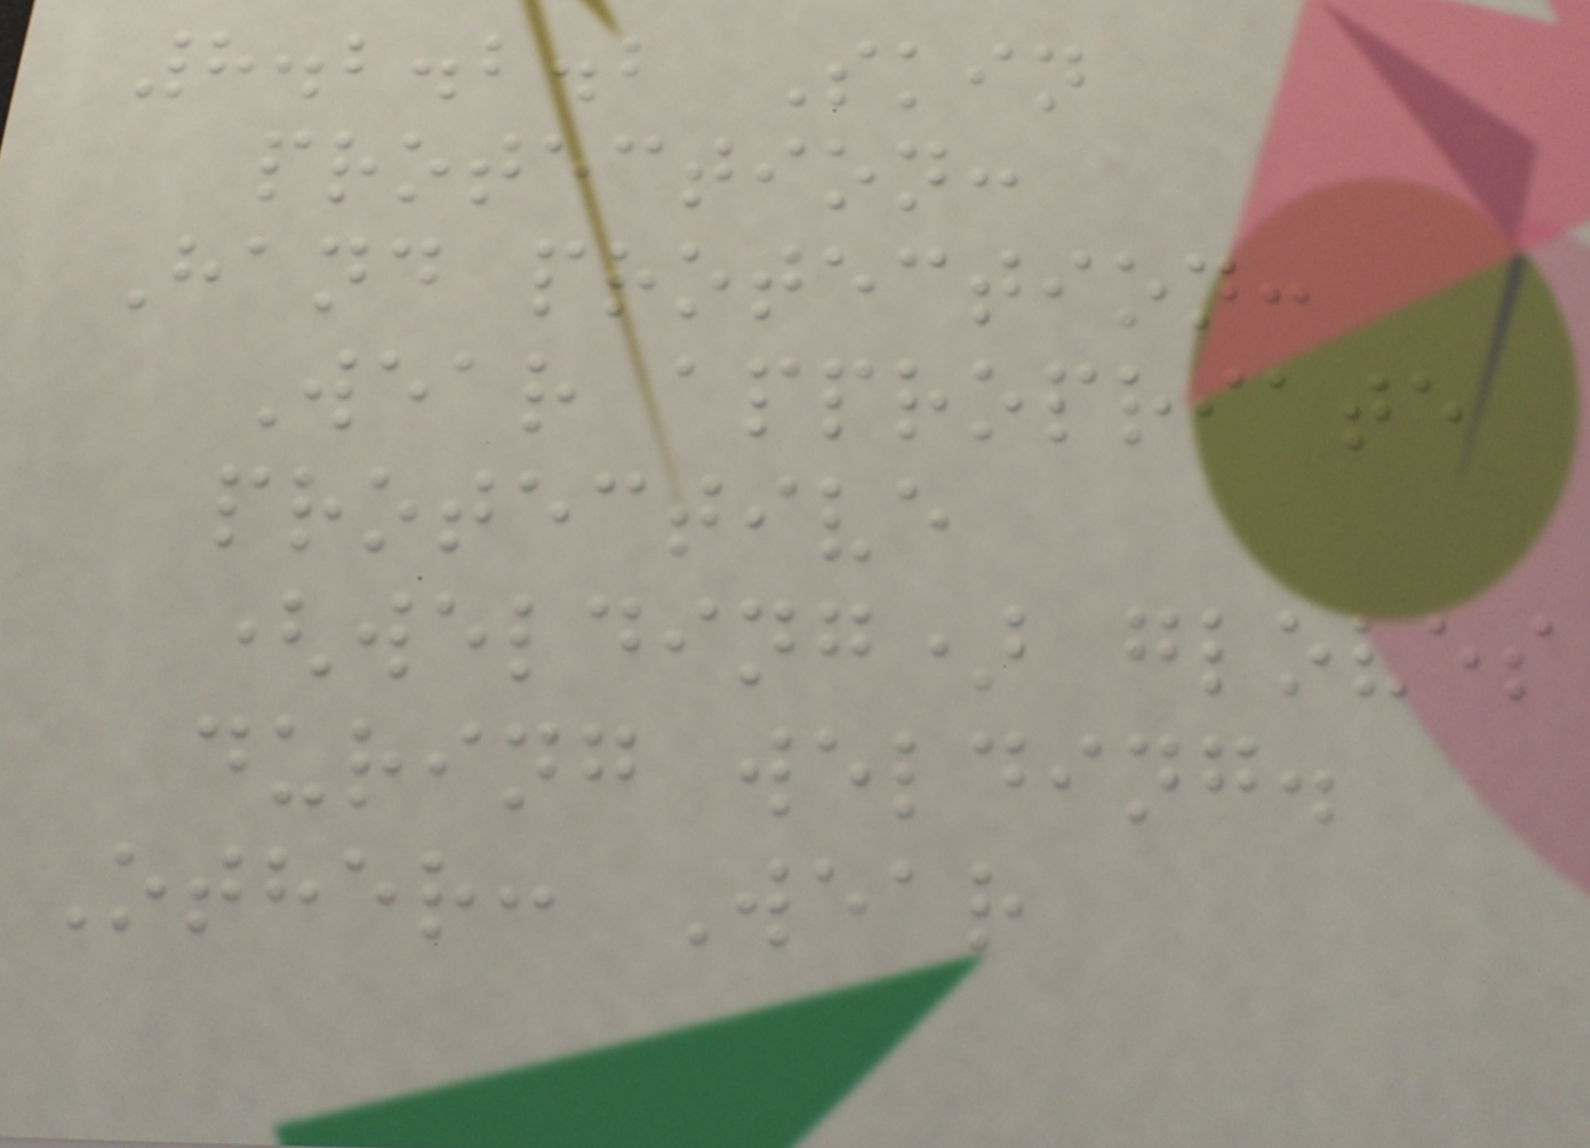8.2.2.2 Skin
protection:
Hand protection:
Wear appropriate
protective
(welding) gloves
during welding.
Other: Wear
